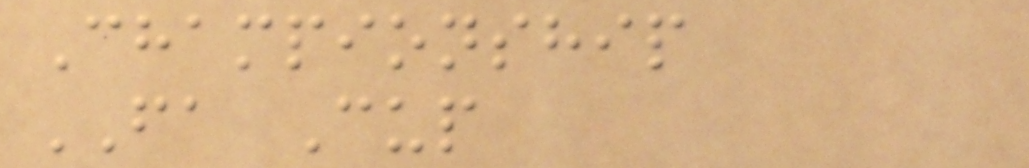Championship
FA Cup
